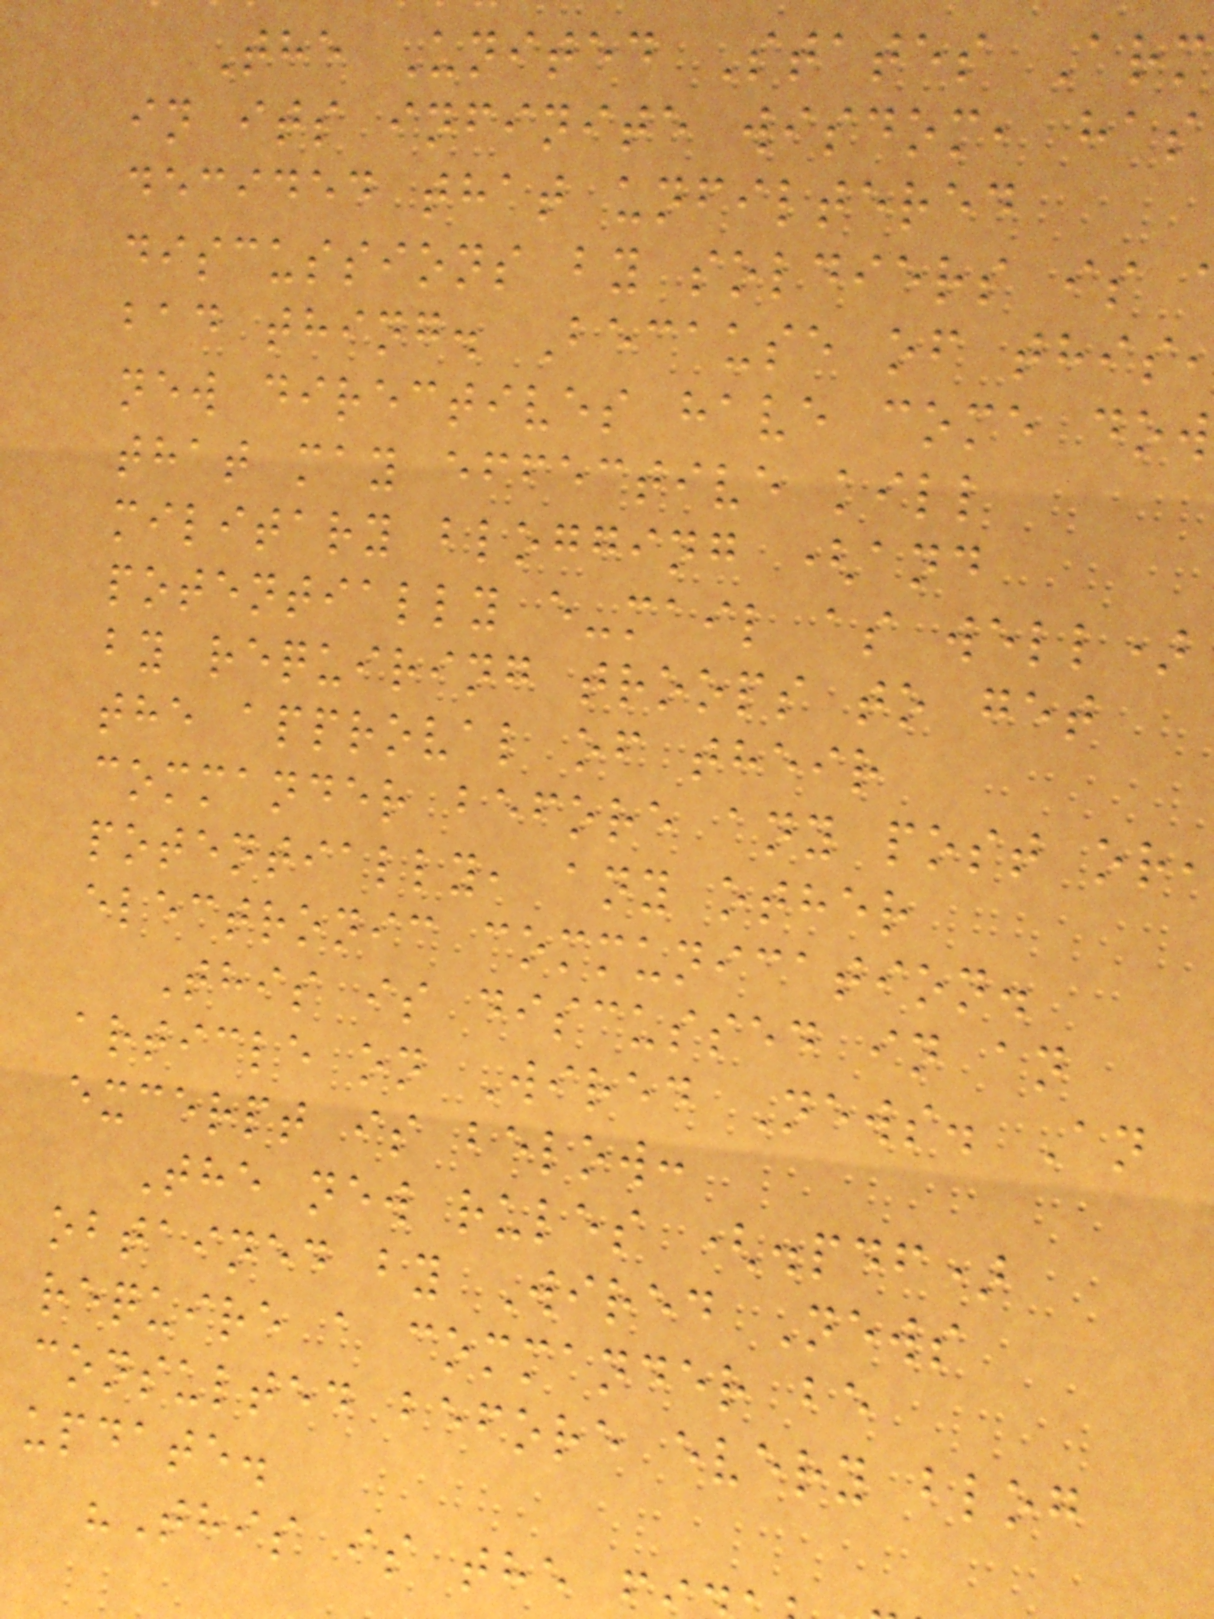The United States Arm
in its infinite wisdom, has
decided that unfiltered
discussions by soldiers is
bad thing. Because of this
new directives have come dow
that may effective kill
military blogging (and
potentially e-mail as well)
by requiring troops to get
the approval of their
commander before any post or,
potentially, any other
electronic communication.
This is discussed in an
article on Wired News. An
excerpt is below:
The new rules (.pdf)
obtained by Wired News
require a commander be
consulted before every blog
update.
"This is the
